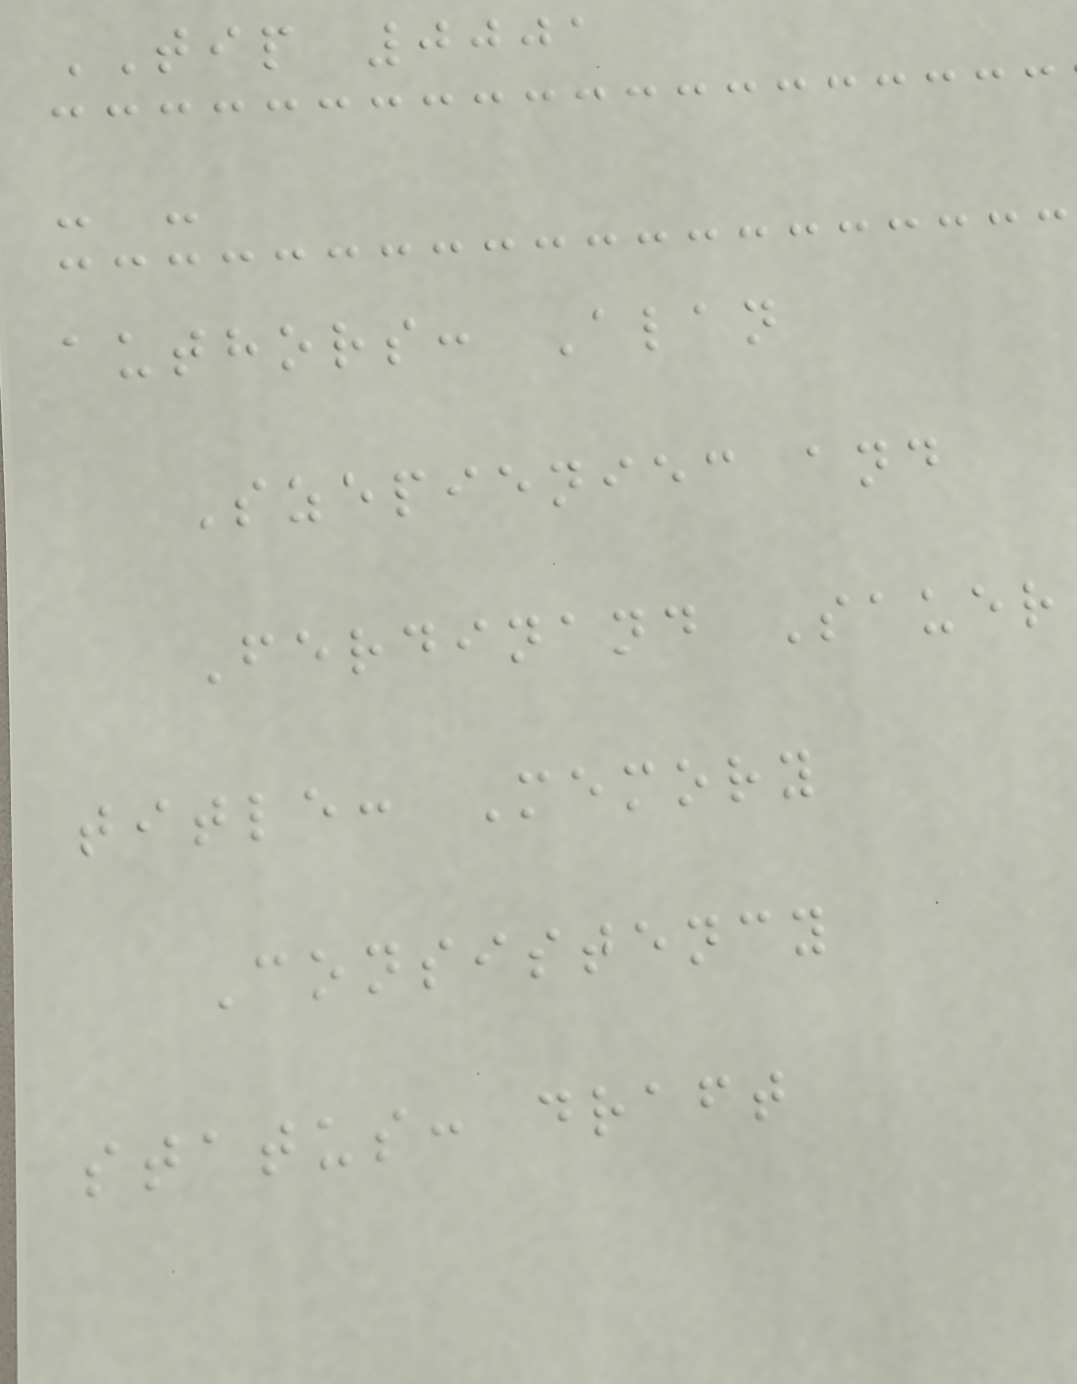TIP 0001
- -
authors: Alan
Szepieniec and
Ferdinand Sauer
title: Memory
Consistency
status: draft
